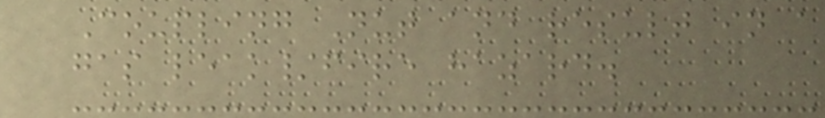Coupling Nut and result in a
gas leak/fire hazard.
